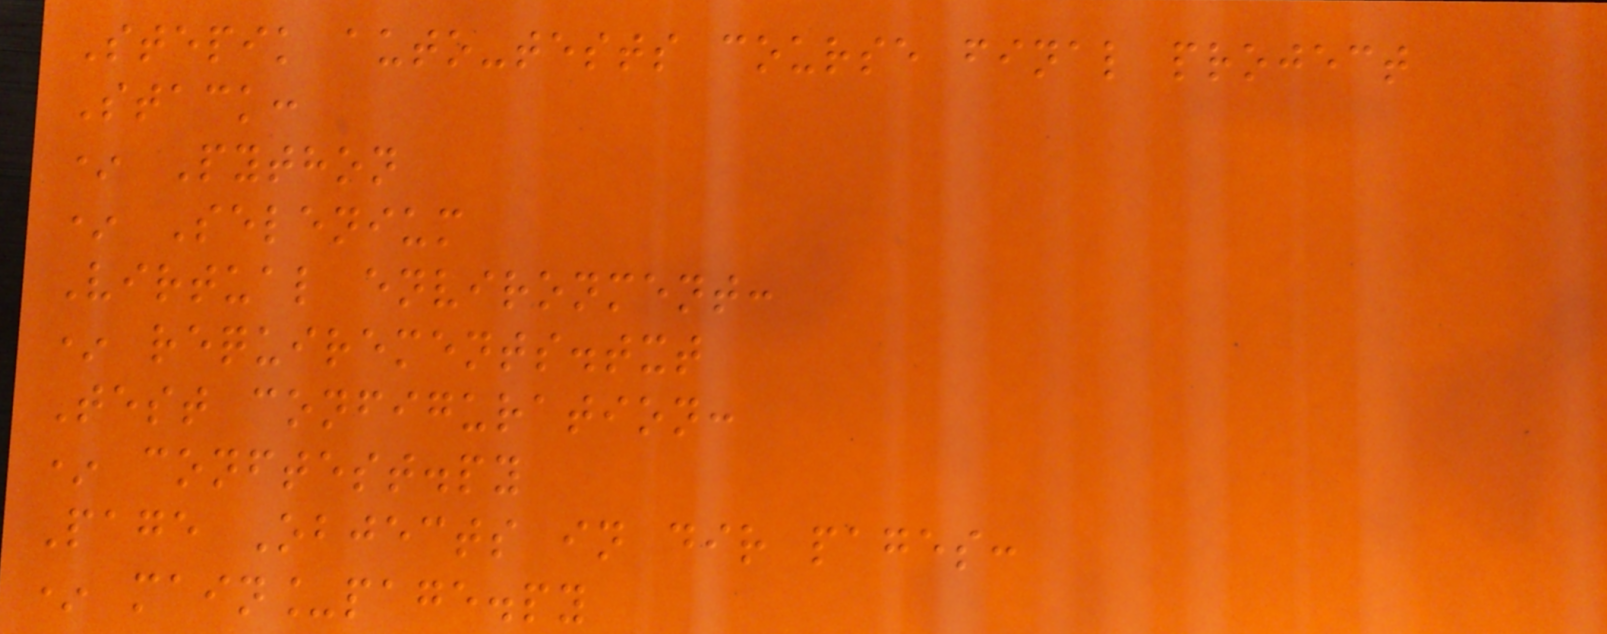Stepik auto-tests course final project
Stack:
* Python
* Selenium
Virtual environment:
* requirements.txt
Test configuration:
* conftest.py
Page Objects in dir pages:
* main_page.py
